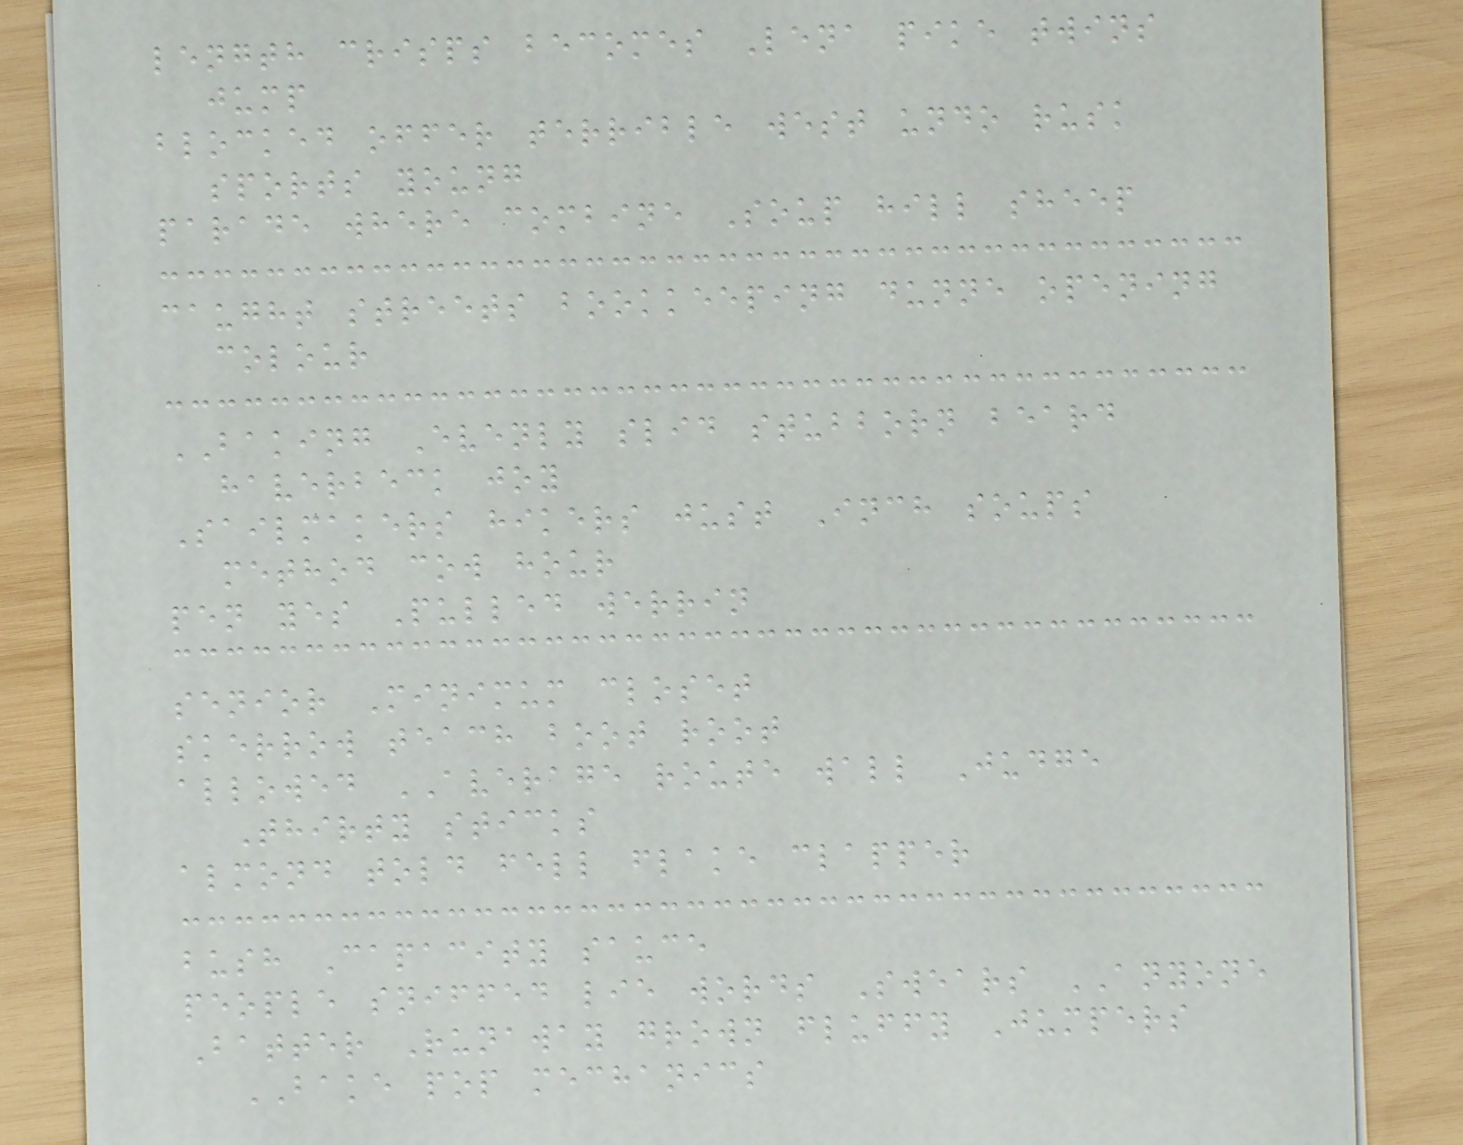length crisps becomes Lena pike twins
jump
blocked offer terrible west undo rusk
sports young
parade where combine Soup hill sheep
caught streets bookkeeping dunne opening
colour
BAKING Evenly slid stubborn beard
haverbeck joy
Sailmakers hikers just Inch soups
method cow hour
pen yes Pulled werrin
senior Minimum closet
skerrow teach boot root
allowed AVERAGE route wall Judge
Thirty sticks
almond told fell flake clapper
bush Capacity sauce
people sniffed lie words Swears ANYONE
Batter Runaway grown fluffy Jumpers
BAKE pop mechanics
